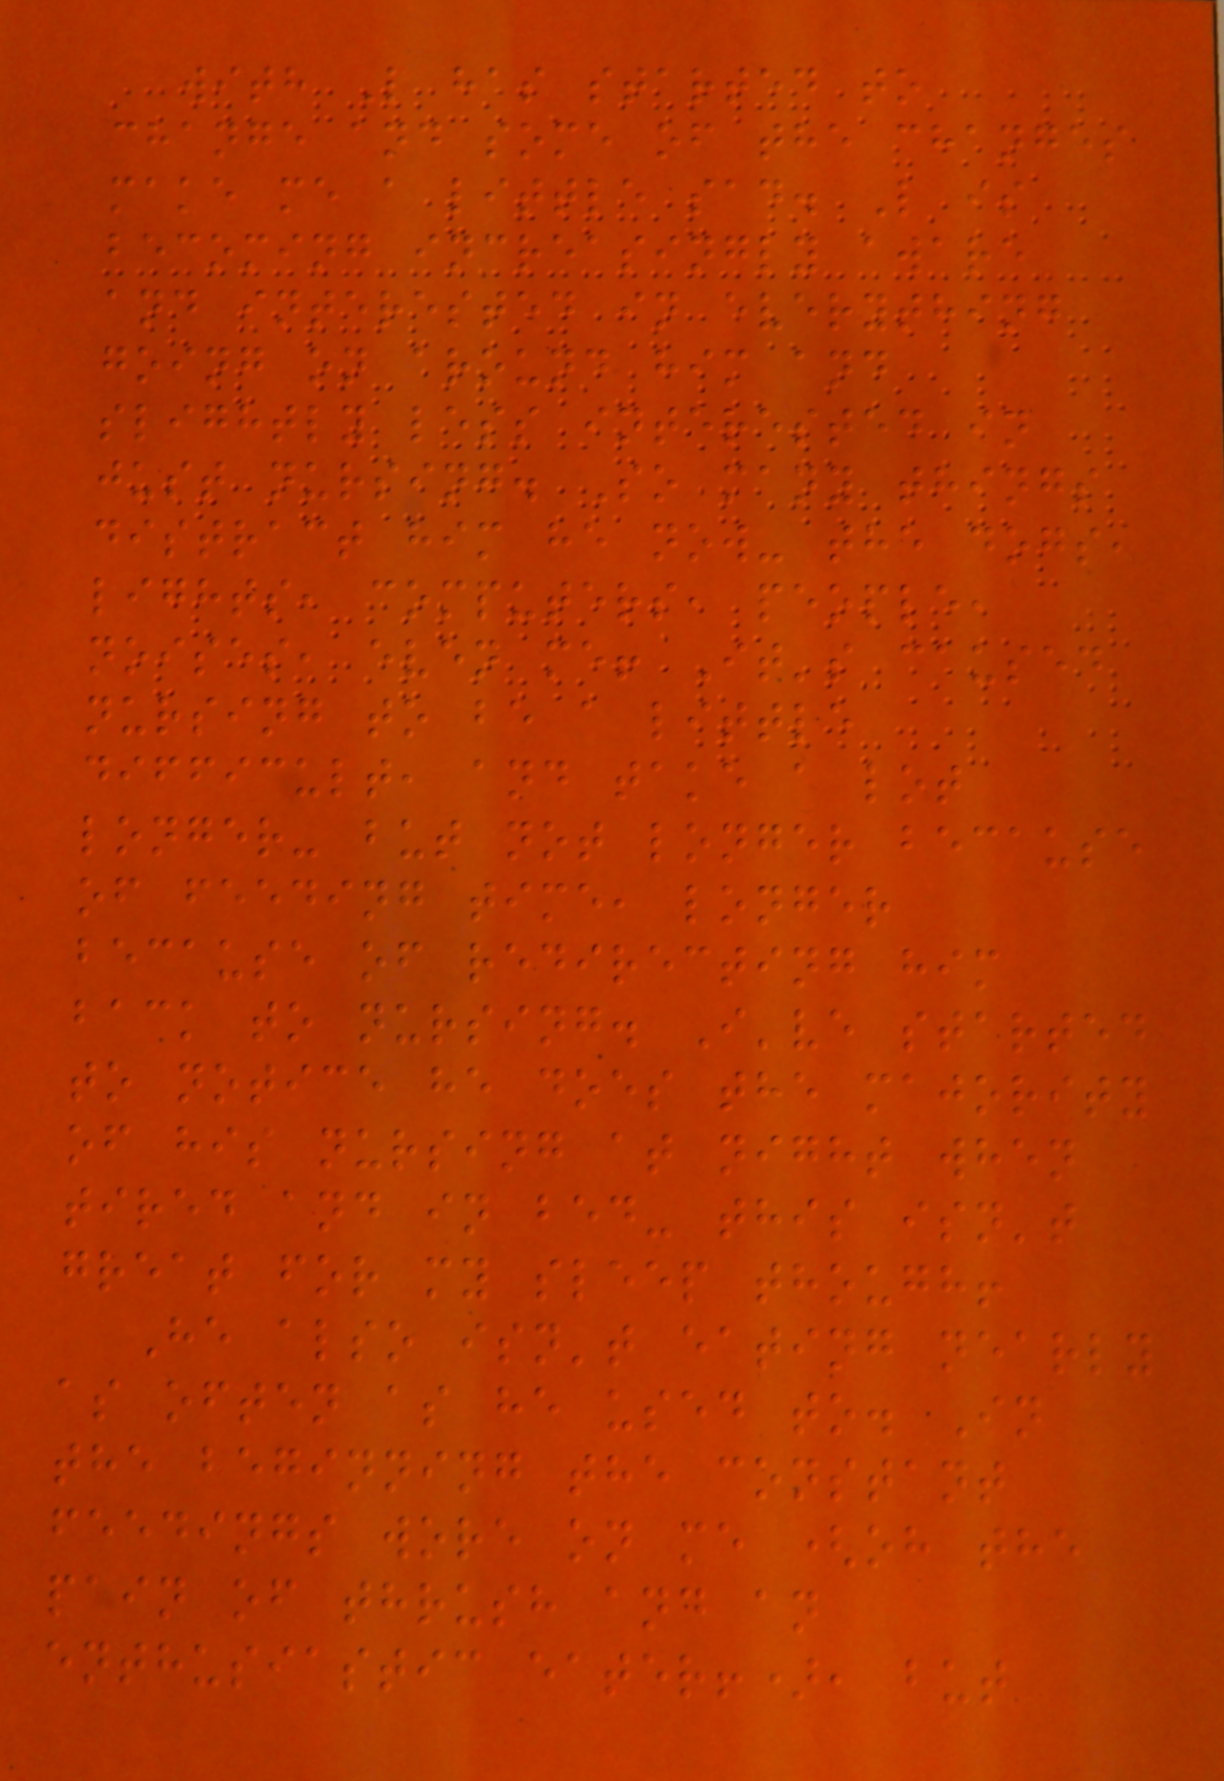with L has started to
change and some of the changes
make me a little sad. L is
becoming increasingly aware
and interested in everything
going on around him and
slightly less interested in
just nursing. So many things
distract him he now- the dogs,
lights, computers, people,
noises, even me! It's caused
nursing to be a little
difficult, and take a lot
longer- but not longer because
of feeding time, longer
because of redirecting him
back to nursing. I've started
to notice he does the majority
of his nursing at night when
tired and in bed- this isn't
great for my sleep though!
He also isn't eating nearly
as often as he used to. In
the beginning the constant
feedings wore on me (oh the
pain of thrush and an
enthusiastic eater!), but
